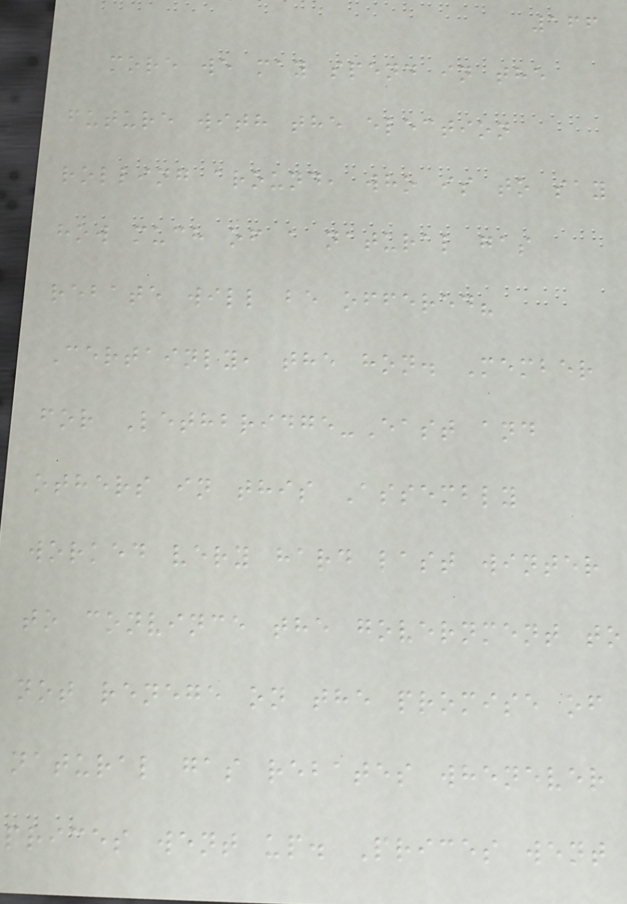166
more we may spend in the
future with the election
rolling around, who is to say
how much of a natural gas
rebate will be offered?
Certainly, the hon. Member
for Lethbridge-East and
others in this Assembly
worked very hard last winter
to convince the government to
not renege on the promise of
natural gas rebates whenever
prices went up. Prices went
